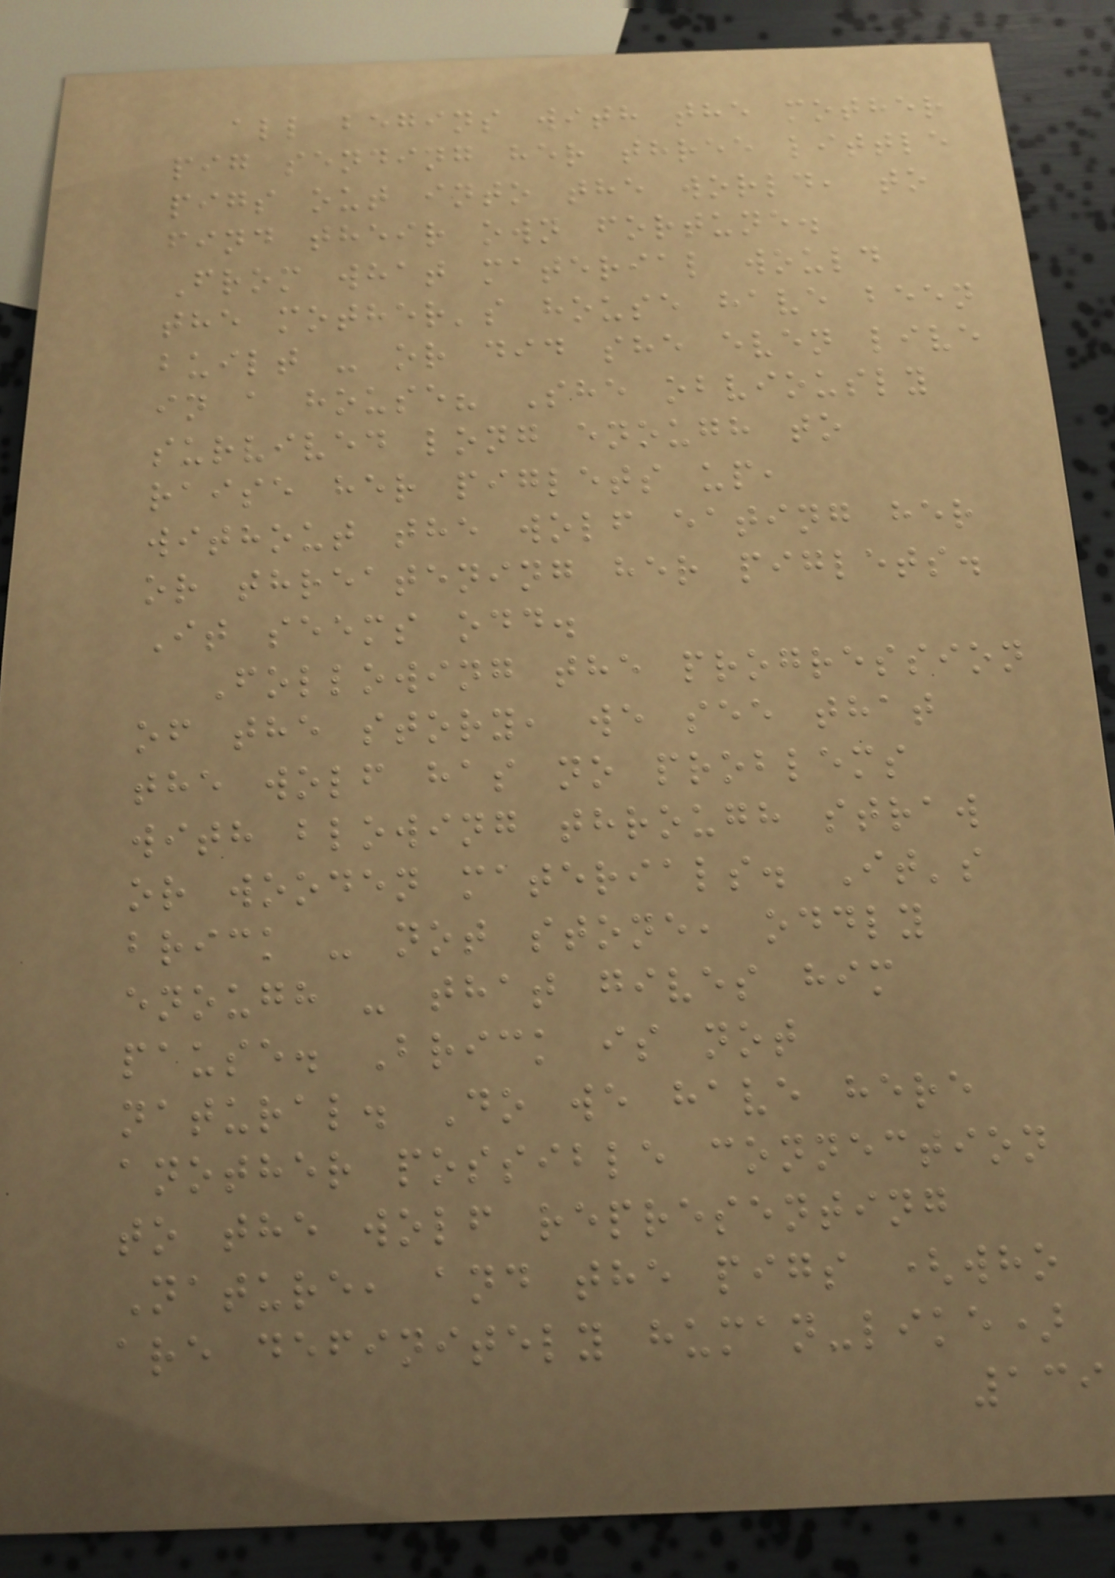all begins with the mother
pig sending her three little
pigs out into the world, to
find their own fortune.
From what material would
the mother's house have been
built - or did she even live
in a house? She obviously
survived long enough to
raise her piglets up,
without the wolf eating her
or threatening her piglets.
It seems odd.
Following the progression
of the story, we see that
the wolf has no problems
with blowing through straw
or wooden materials. It's
brick - not stone, oddly
enough - that gives him
pause. Brick is not
natural. Do we have here
another possible connection
to the wolf representing
Nature, and the pigs (who
are definitely human-like)
139
